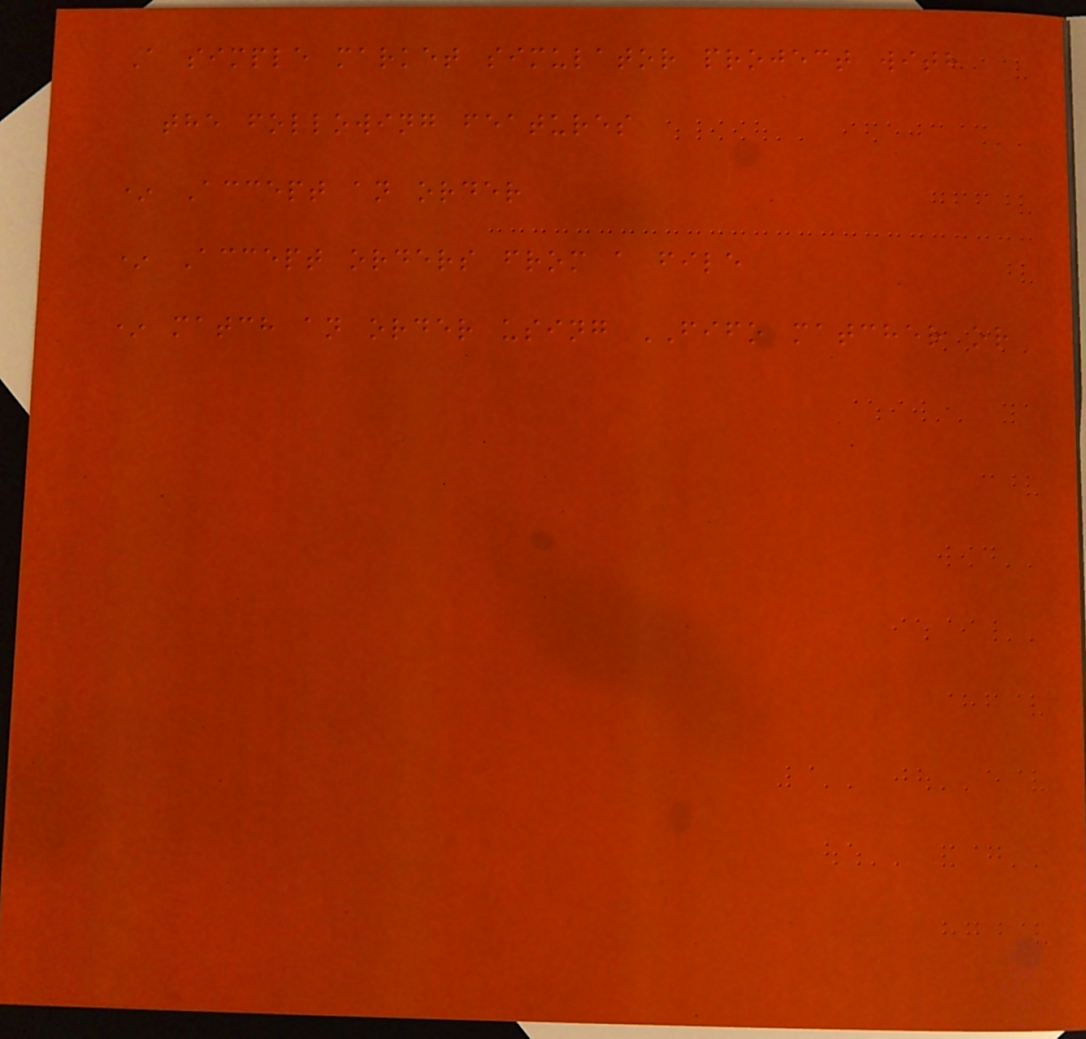A simple market simulator project with
the following features
* Accept an order
* Accept orders from a file
* match an order using FIFO matcher or
